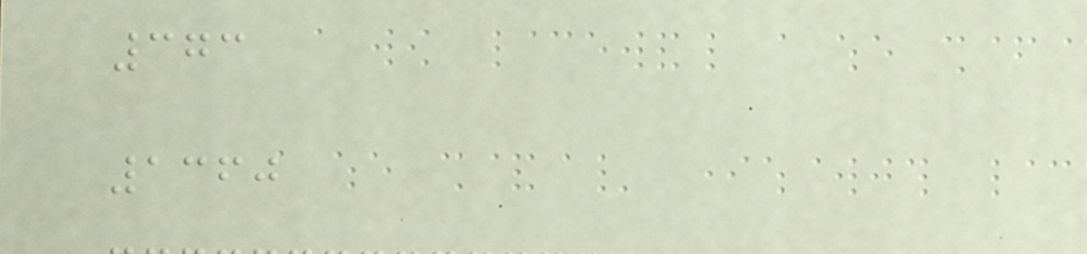373
1360
